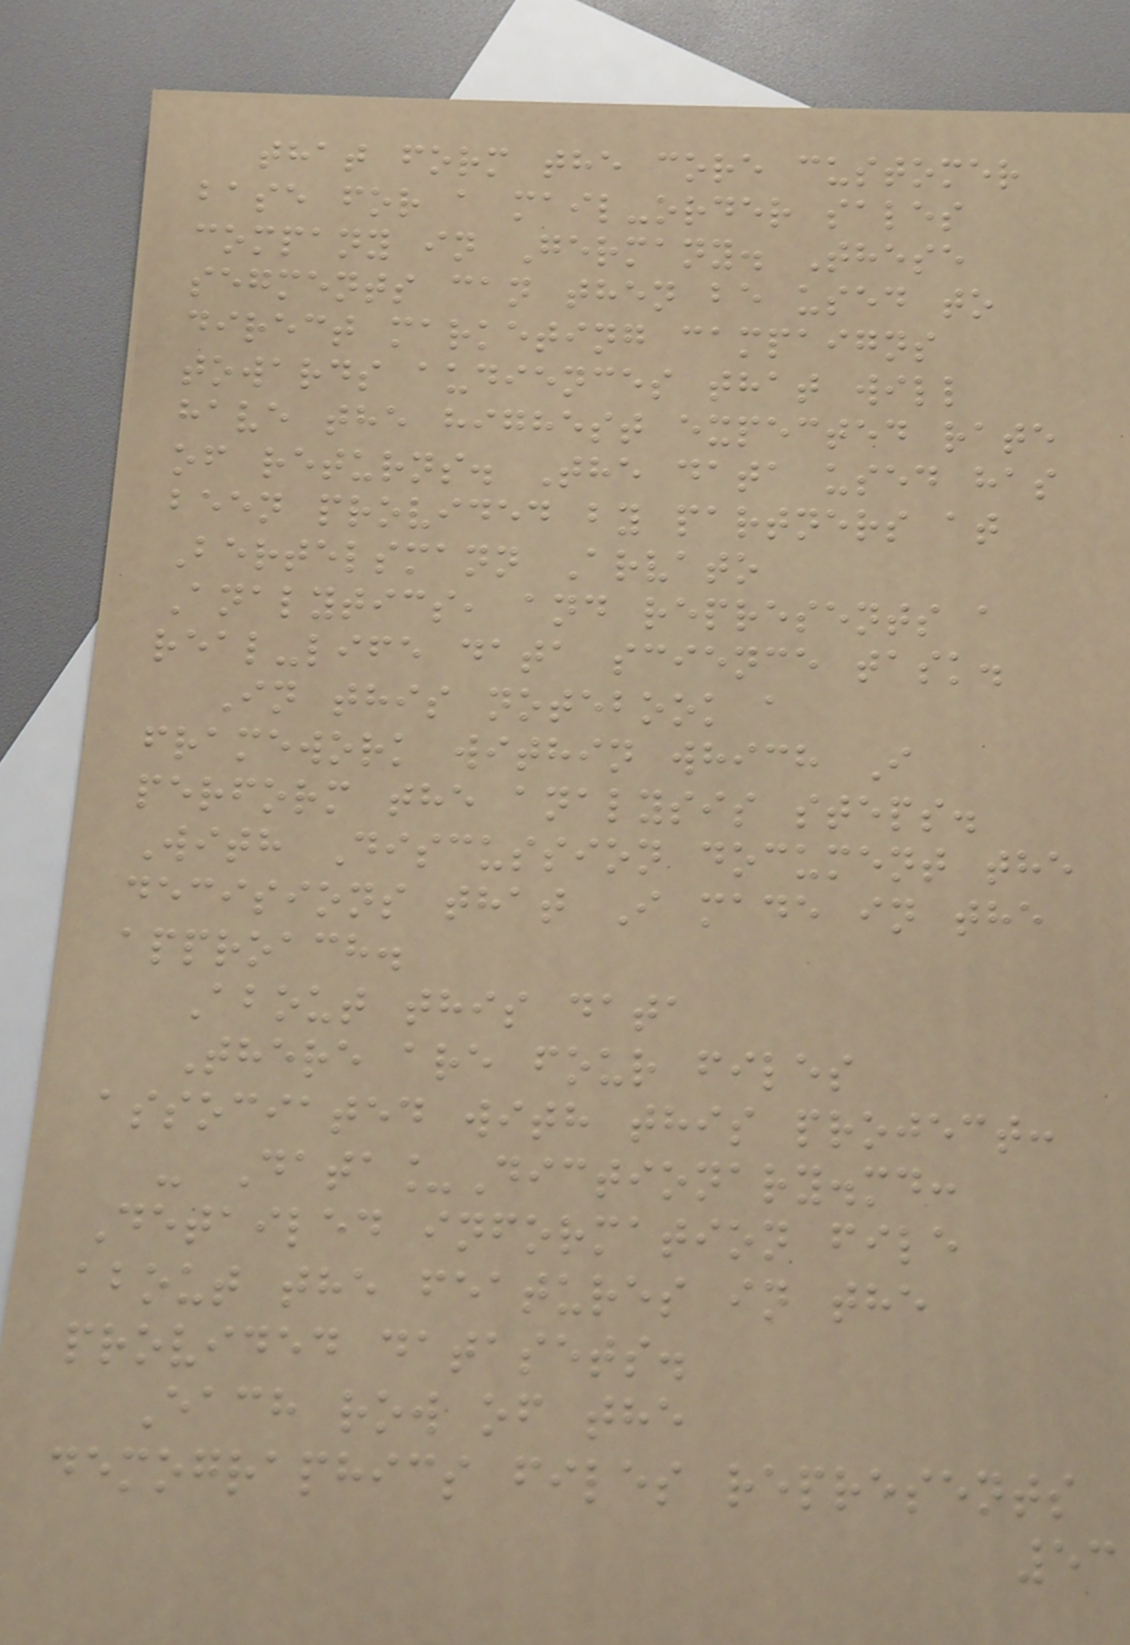that form the core customer
base for a mail-order sales
company in Germany. These
segments can then be used to
direct marketing campaigns
towards audiences that will
have the highest expected rate
of returns. The data used has
been provided by partners at
Bertelsmann Arvato
Analytics, and represents a
real-life data science task.
In this notebook a
framework within which I
perform the analysis steps.
With Discussion document the
decisions that I made in the
approach.
About this data
There are four files
associated with this project:
- Data_Dictionary.md:
Detailed information file
about the features in the
provided datasets.
Each row of the
demographics files represents
53
